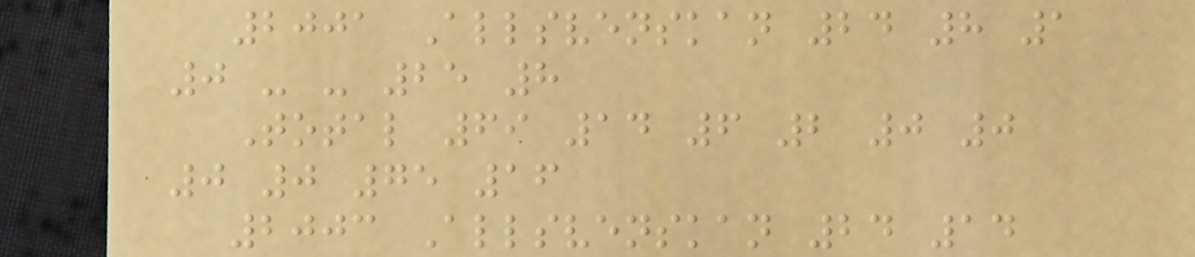2001 Allsvenskan 24 8 1
0 - - 25 8
Total 69 14 6 2 0 0
0 0 75 16
2003 Allsvenskan 24 14
